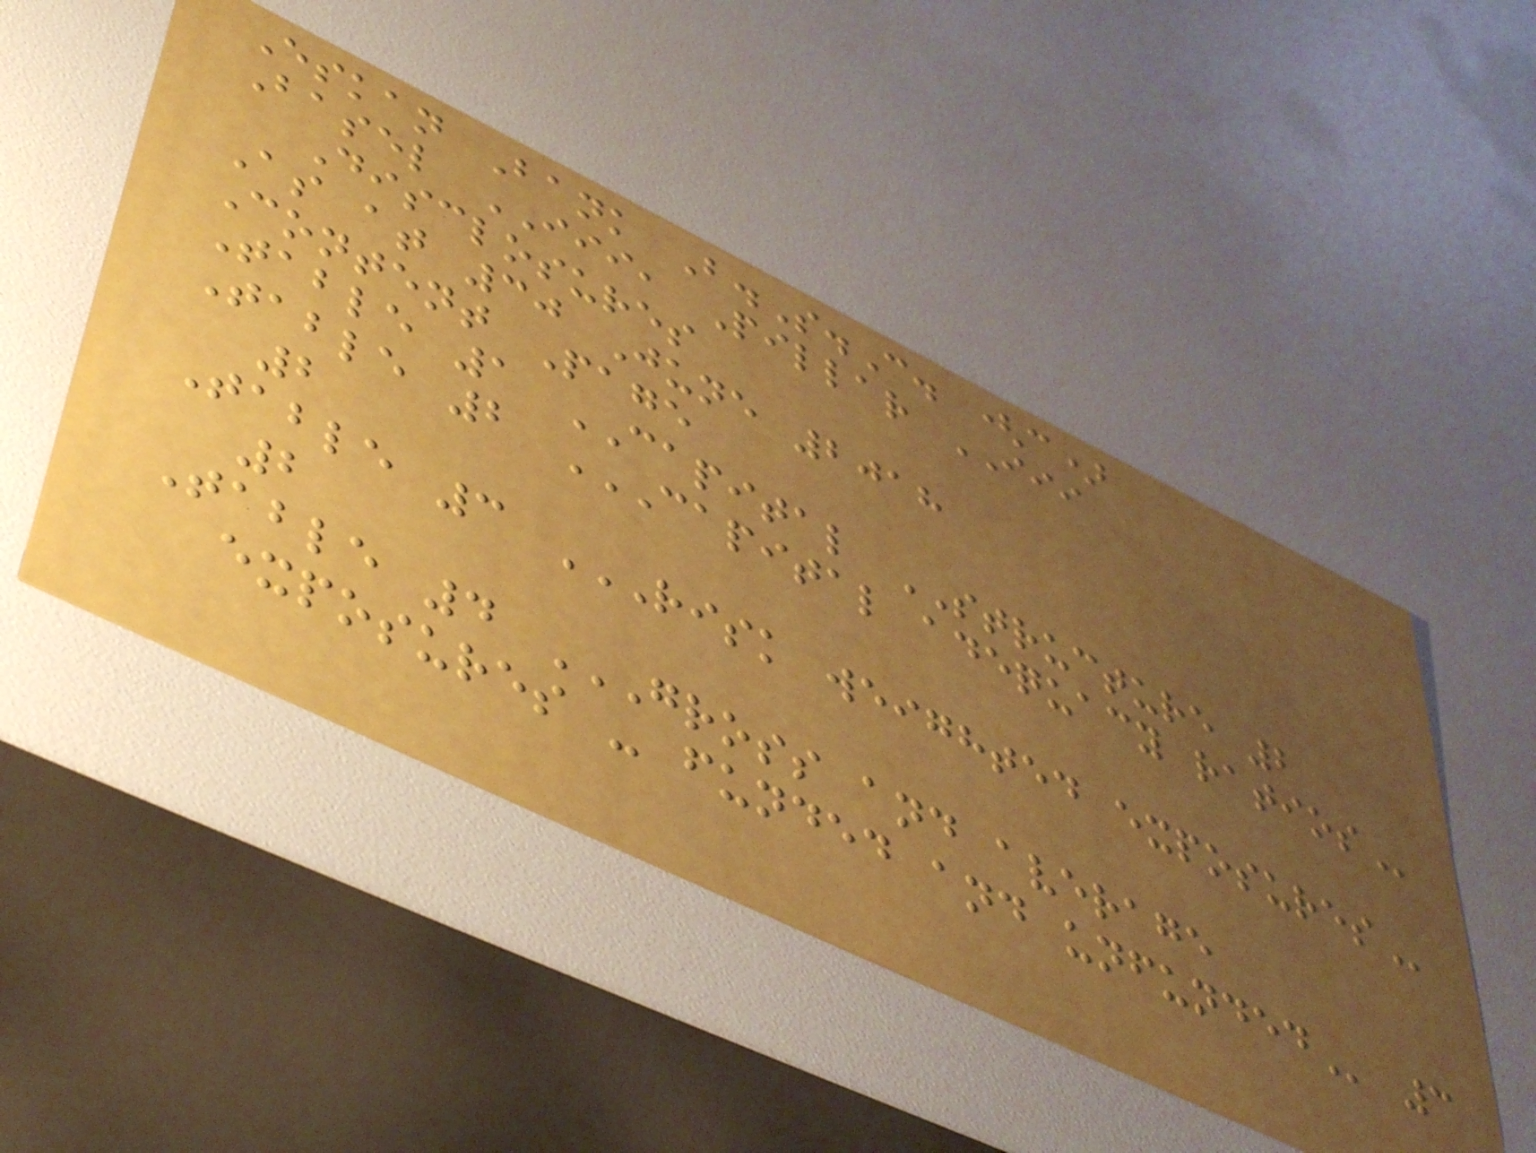Eskan Bank B.S.C. (c)
Basel III, Pillar III
Disclosures
As at 30 June 2018
Content Page
Table 1 CAPITAL STRUCTURE 2
Table 2 CAPITAL ADEQUACY RATIOS
2
Table 3 RISK WEIGHTED EXPOSURES
2
Table 4 GROSS AND AVERAGE
EXPOSURES - FUNDED AND UNFUNDED 3
